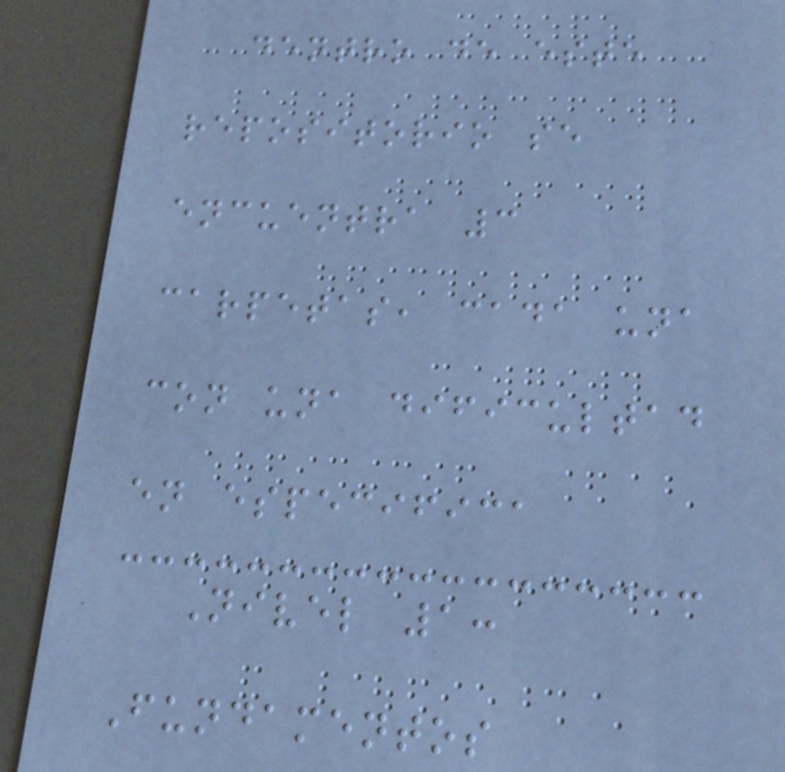dentro de este
repositorio se
encuentra 3
carpetas, cada una
con una dificultad
en especifica
Nivel 1:
Fundamentos
